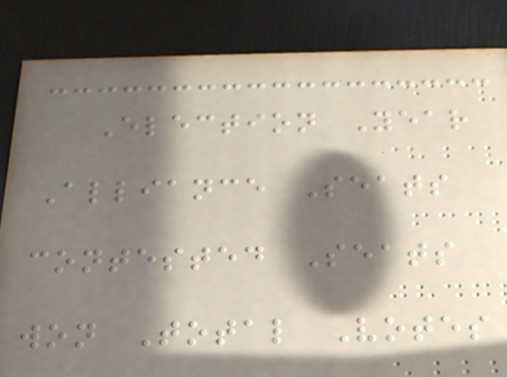Election Year
Alliance Seats
contested Seats
won Total Votes
